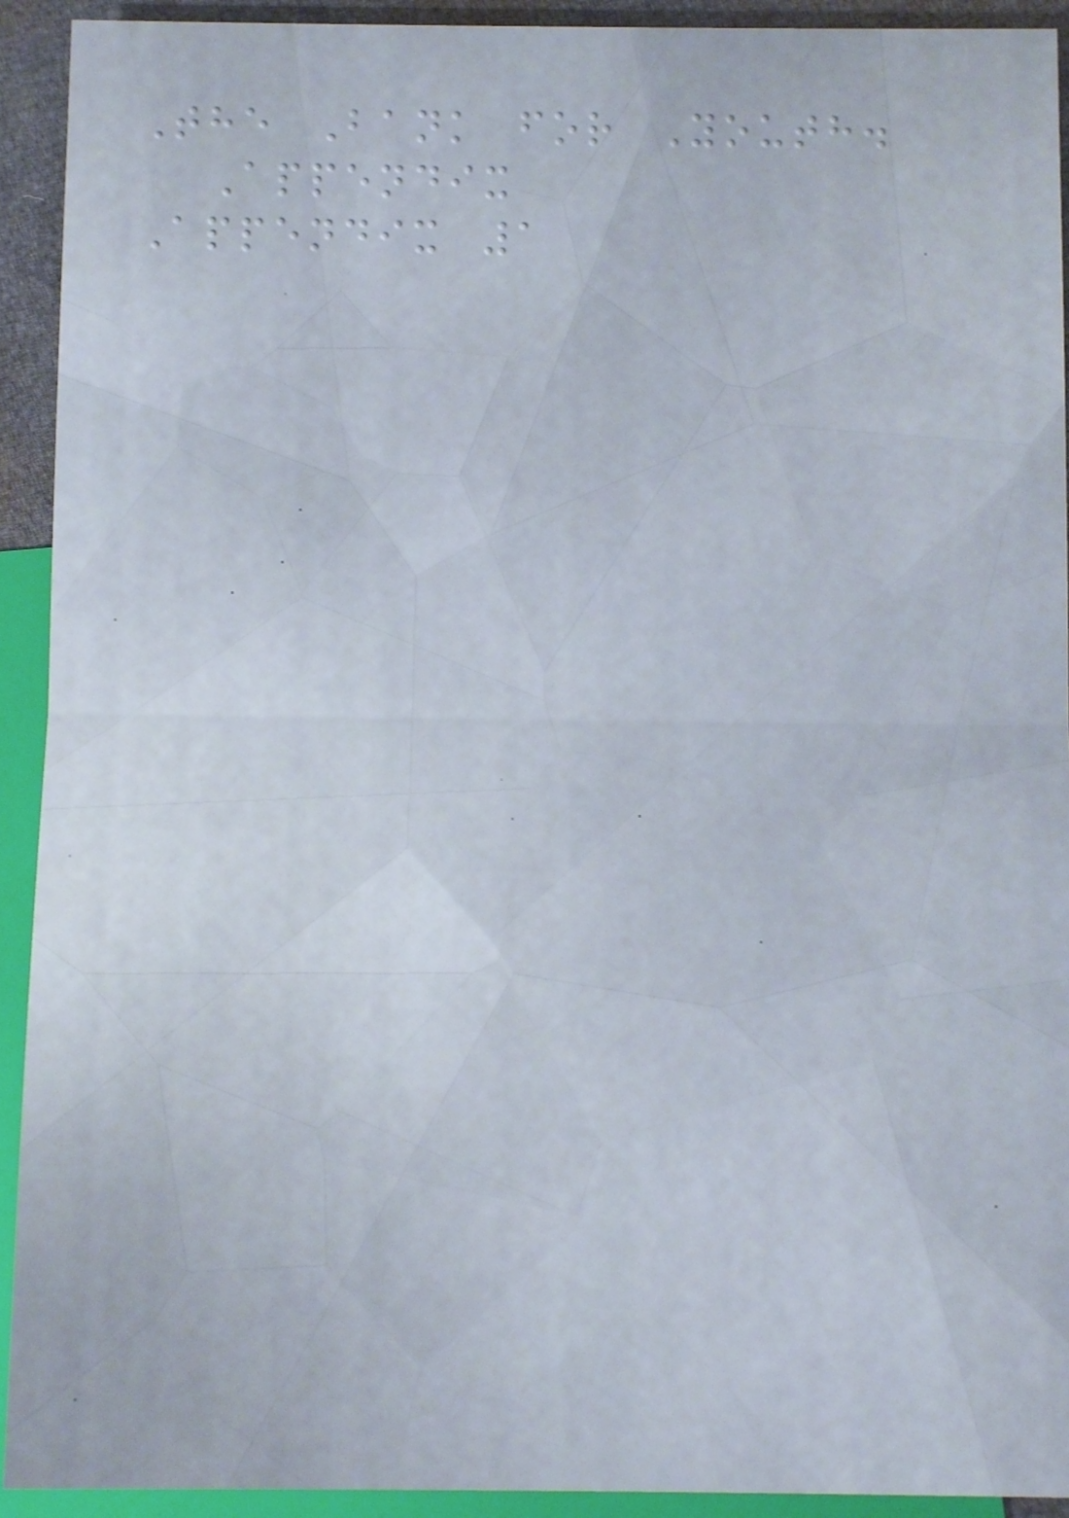The Bank for Youth.
Appendix
Appendix 1
